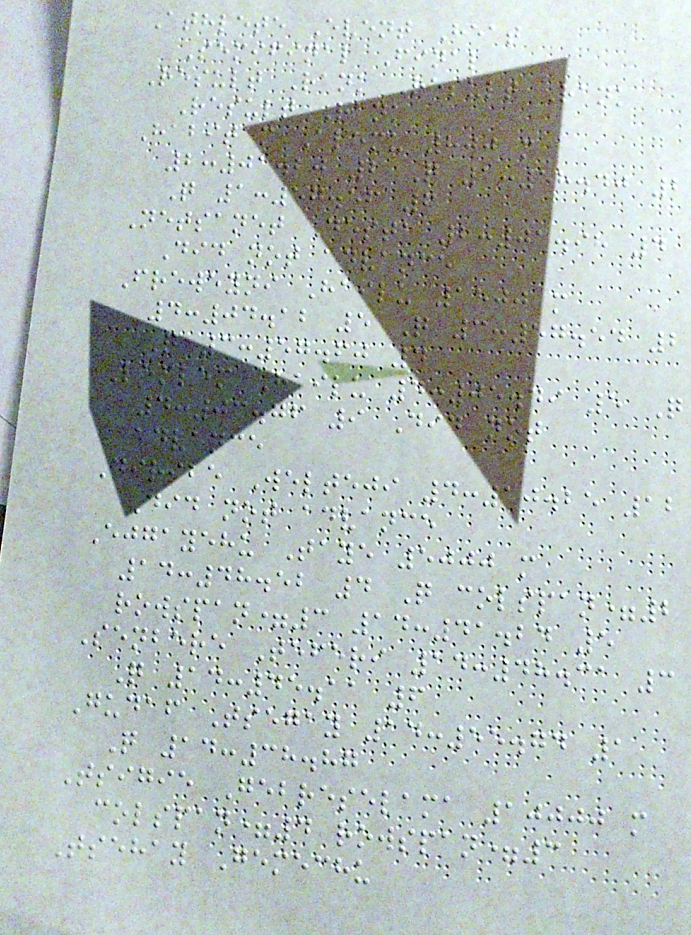Athlete Event Heat
Semifinal Final
Result Rank Result Rank
Result Rank
Habitam Alemu 800 m
2:01.20 2 Q 1:58.40 2
Q 1:57.56 6
Netsanet Desta 2:01.98 4
Did not advance
Freweyni Hailu 1500 m
4:04.12 5 Q 3:57.54 2
Q 3:57.60 4
Lemlem Hailu 4:05.49 5 Q
4:03.76 9 Did not
advance
Diribe Welteji 4:10.25 12
Did not advance
Ejgayehu Taye 5000 m
14:48.52 4 Q colspan=2
rowspan=3 14:41.24 5
Senbere Teferi 14:48.31 3
Q 14:45.11 6
Gudaf Tsegay 14:55.74 1
Q 14:38.87
Tsigie Gebreselama 10000 m
colspan=4 rowspan=3
Tsehay Gemechu
